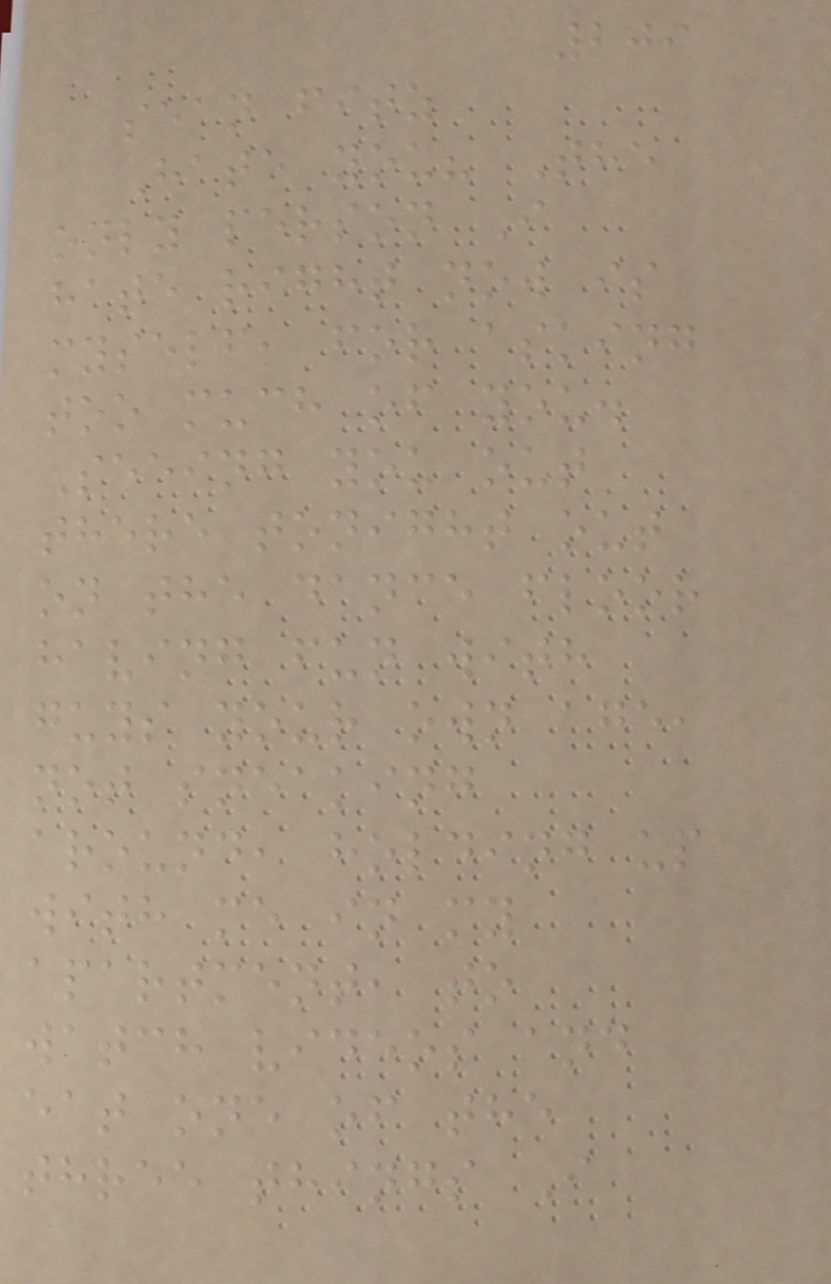209
sean fitz
Hate you? The
only person I
hate right now is
myself, for asking
too much of you.
Seeing you out
there tonight out
on the dance floor
having fun with
guys your own age,
not sneaking
around, holding up
with me in my
apartment, to
watch videos and
eat one of the
three things I
